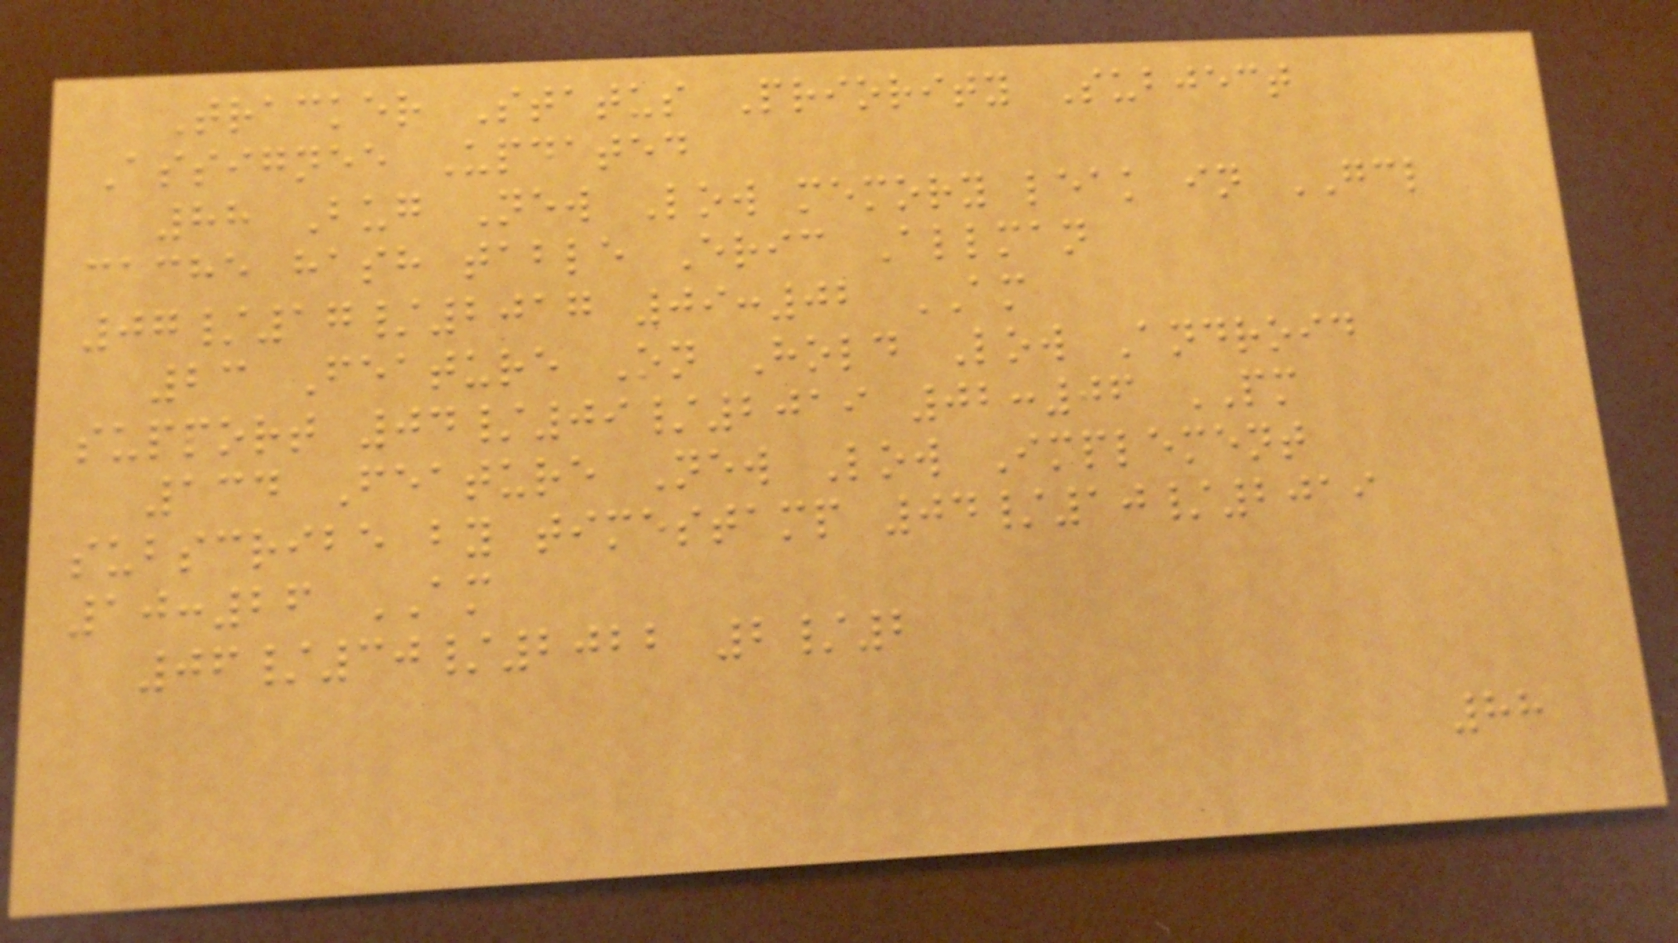Tracker Status Priority Subject
Assignee Updated
88 Bug New Low memory leak in GCL
cache hash table Eric Allman
07/17/2017 09:02 AM
23 Feature On Hold Low Android
support 04/09/2019 02:06 PM
134 Feature New Low Implement
subscribe by timestamp 04/10/2019
10:26 AM
06/30/2022 2/2
88
